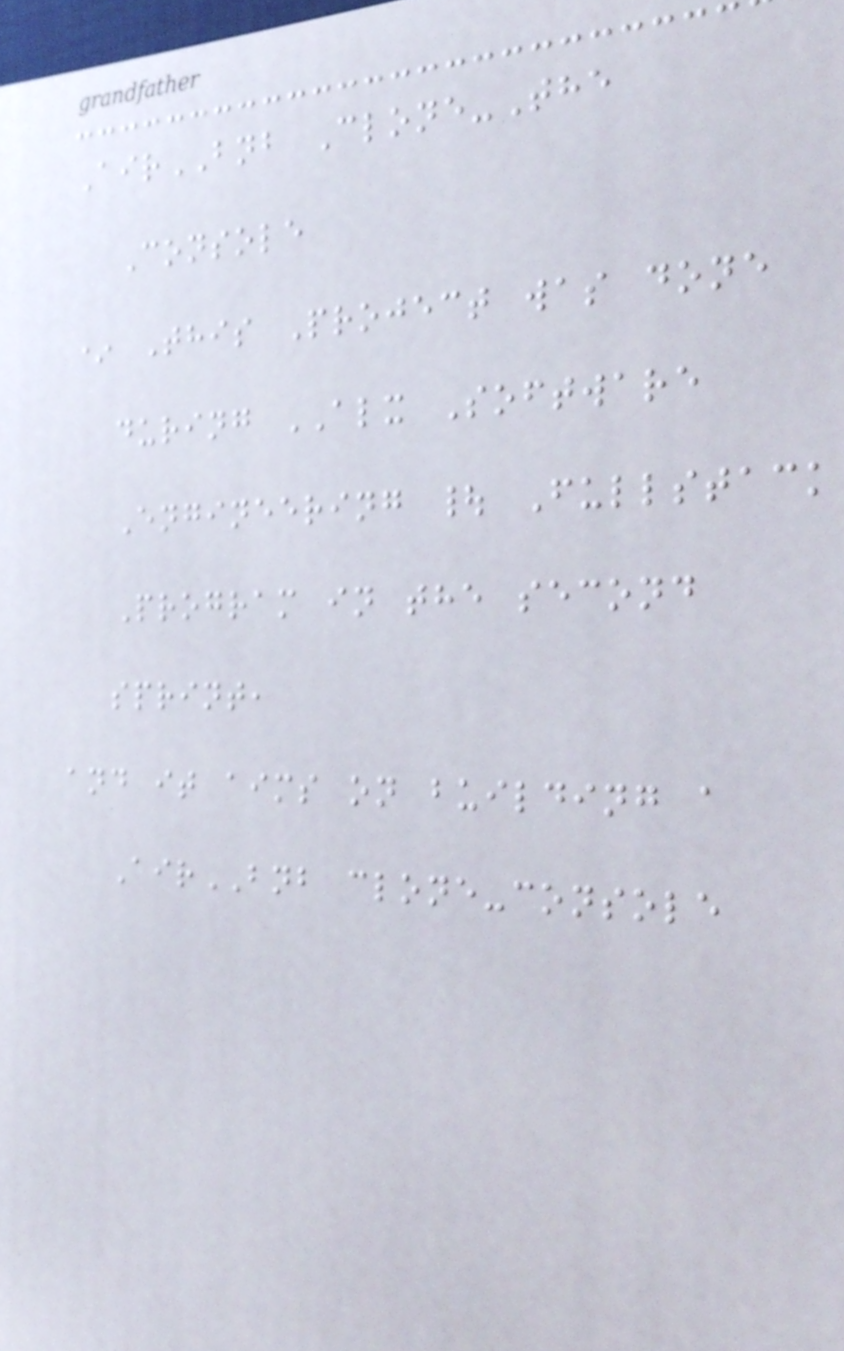AirBNB Clone-The
Console
* This Project was done
during ALX Software
Engineering | Fullstack
Program in the second
sprint,
and it aims on building a
AirBNB clone-console
